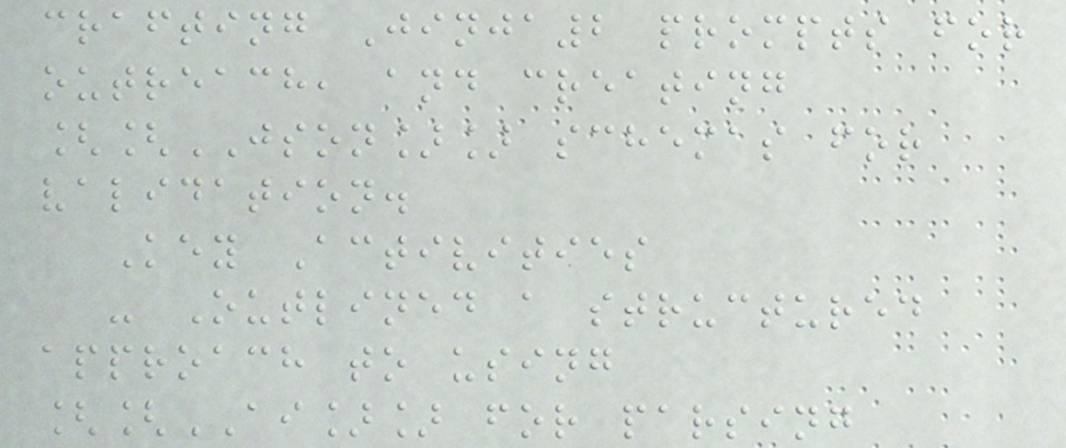crafting Jinja2 prompts for
outreach, and creating
[[JSON]] schemas for
validation.
Key Activities
- Outlined a structured
approach to using
[[AI]] for parsing
